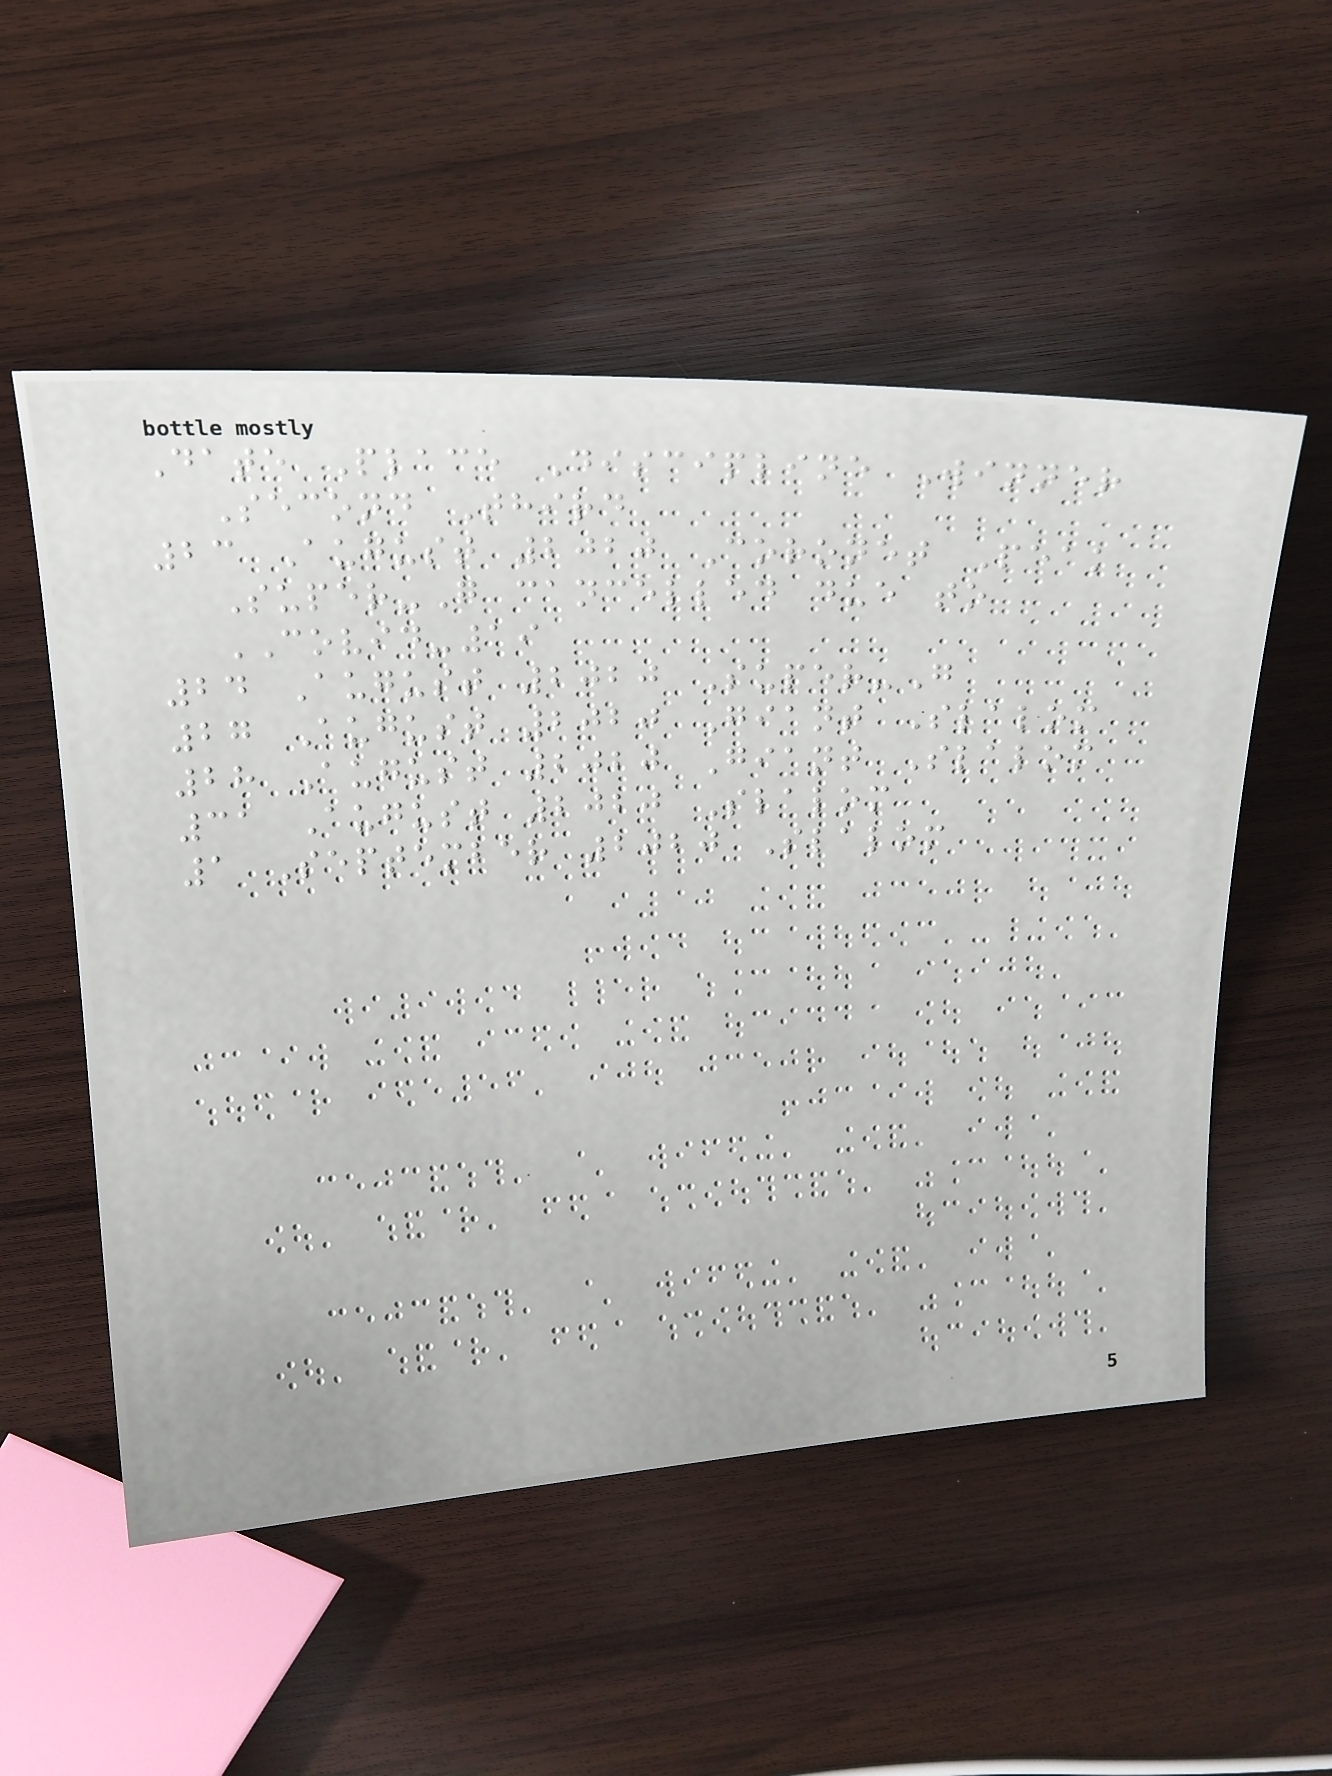Date Place Discipline Winner
Second Third
23 August 2020 Coronet Peak
Super-G cancelled due to
COVID-19
24 August 2020 Super-G
27 August 2020 Giant Slalom
28 August 2020 Giant Slalom
31 August 2020 Slalom
1 September 2020 Slalom
